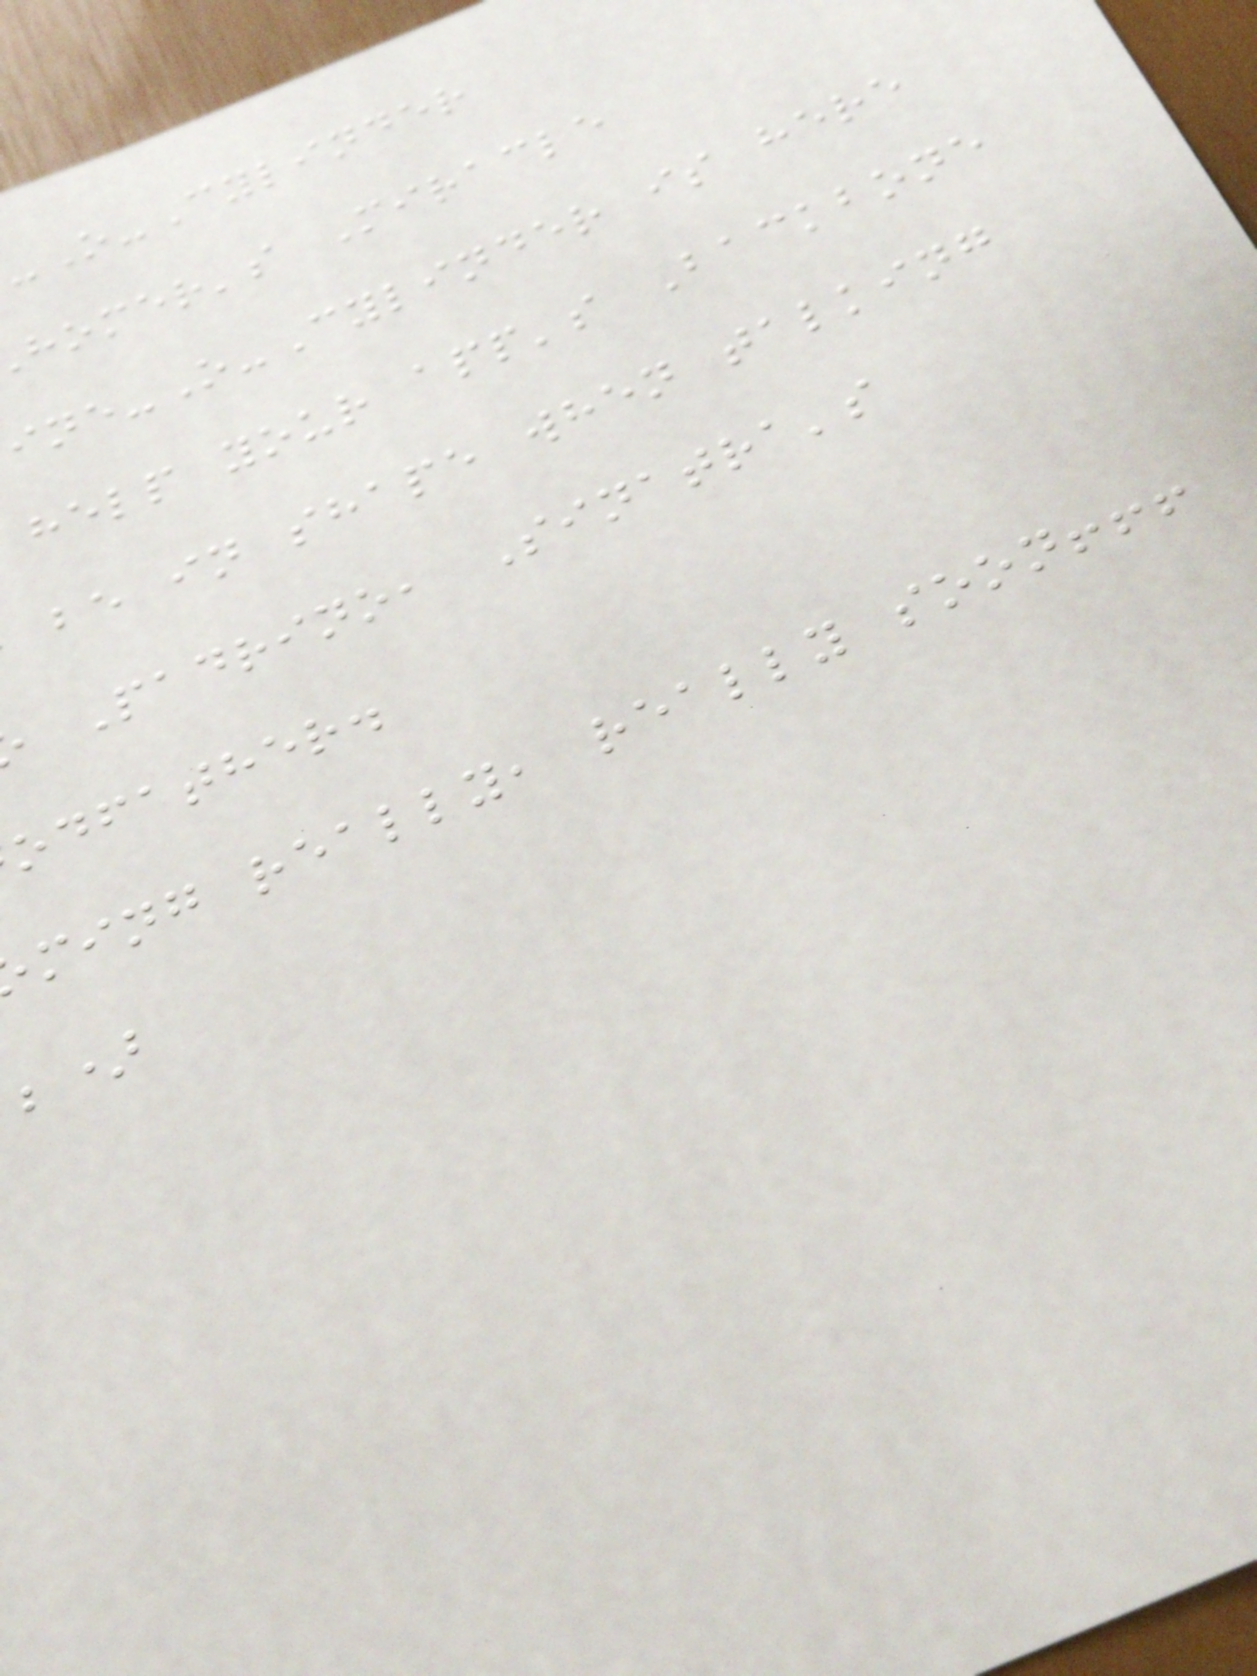-O-Cylinder
homer's Miracle
ine-O-Cylinder is here
help your app's Backbone
be in shape when talking
Padrino, Sinatra's
odfather.
ming really, really soon!!!
;)
